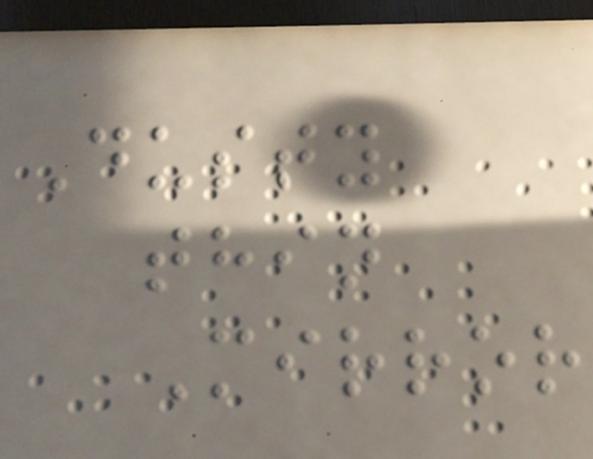Dusty
thin
Mirror
